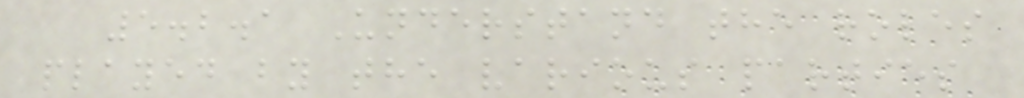5.2.1 Understand the roles
played by the various parties
